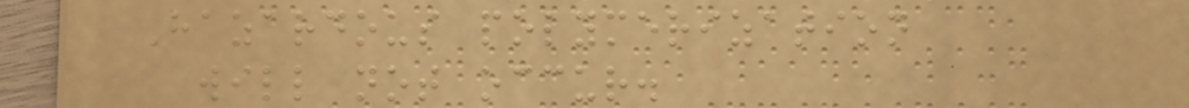Hazardous polymerization
will not occur.
